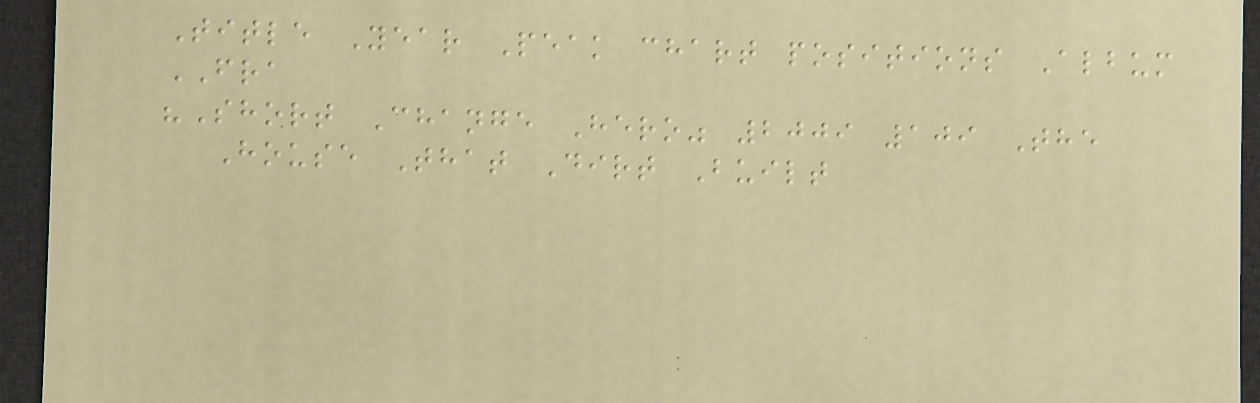Title Year Peak chart positions Album
FRA
"Short Change Hero" 2009 109 The
House That Dirt Built
